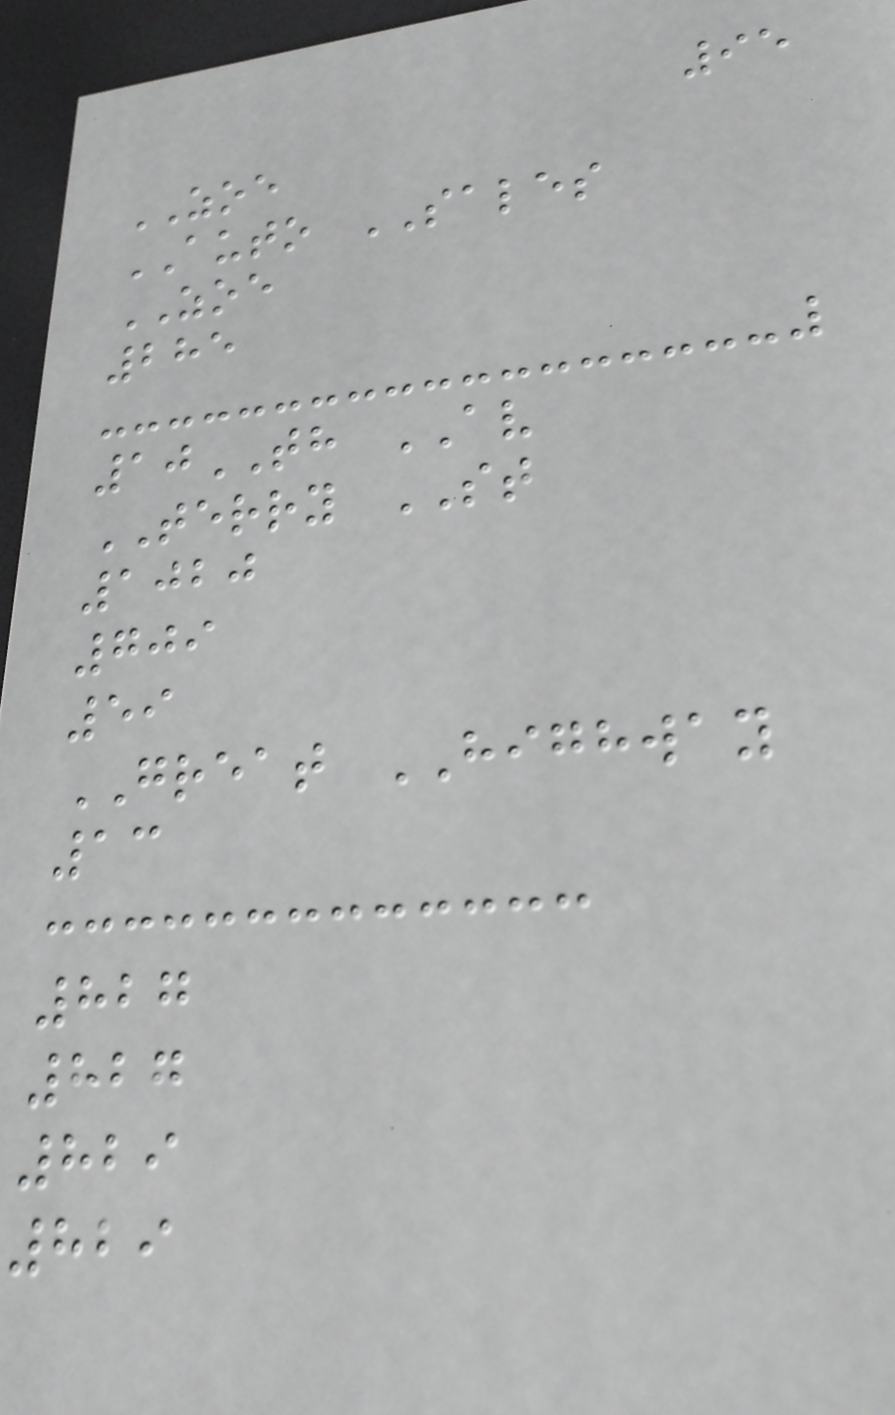95
ZOE
AUTO SALES
ZOE
285
10TH AV
TERRY ST
1020
709
59
GREAT HIGHWAY
13
827
827
829
829
